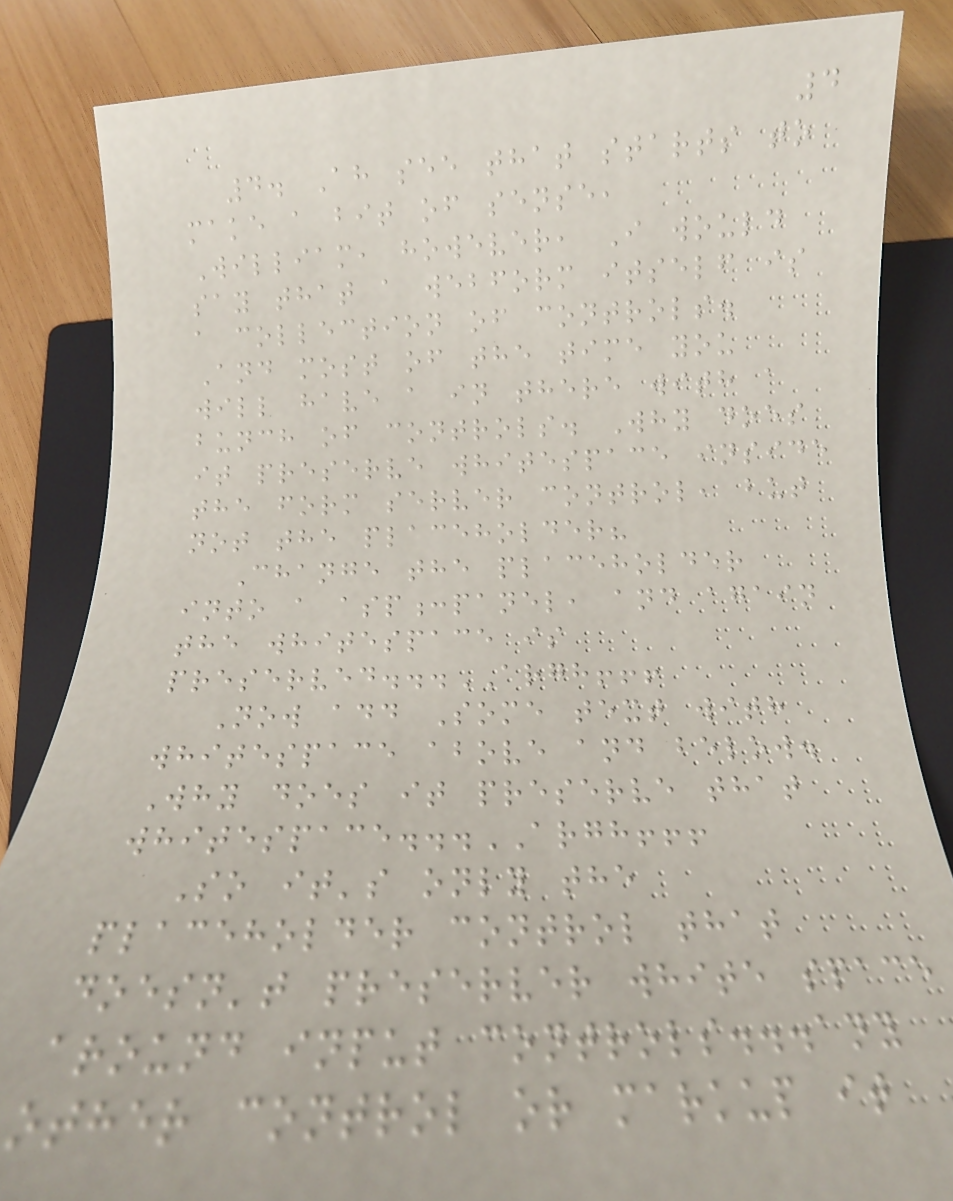4
4. Ah see that starts to
make a bit of sense,
William, however, I would
say that a webform itself is
a collection of controls.
And most of the time you
will have a in there with a
bunch of controls. Why does
it preserve whitespace inside
the form server control, but
not the placeholder?
Change the placeholder
into a asp:panel, and again
the whitespace is
preserved...ARGH!!!
Now add Some text with
whitespace above and below.
Why does it preserve that
whitespace...ARGH!!!
So it's only the
placeholder control that
doesn't preserver white space
around input controls...any
other control or markup it
